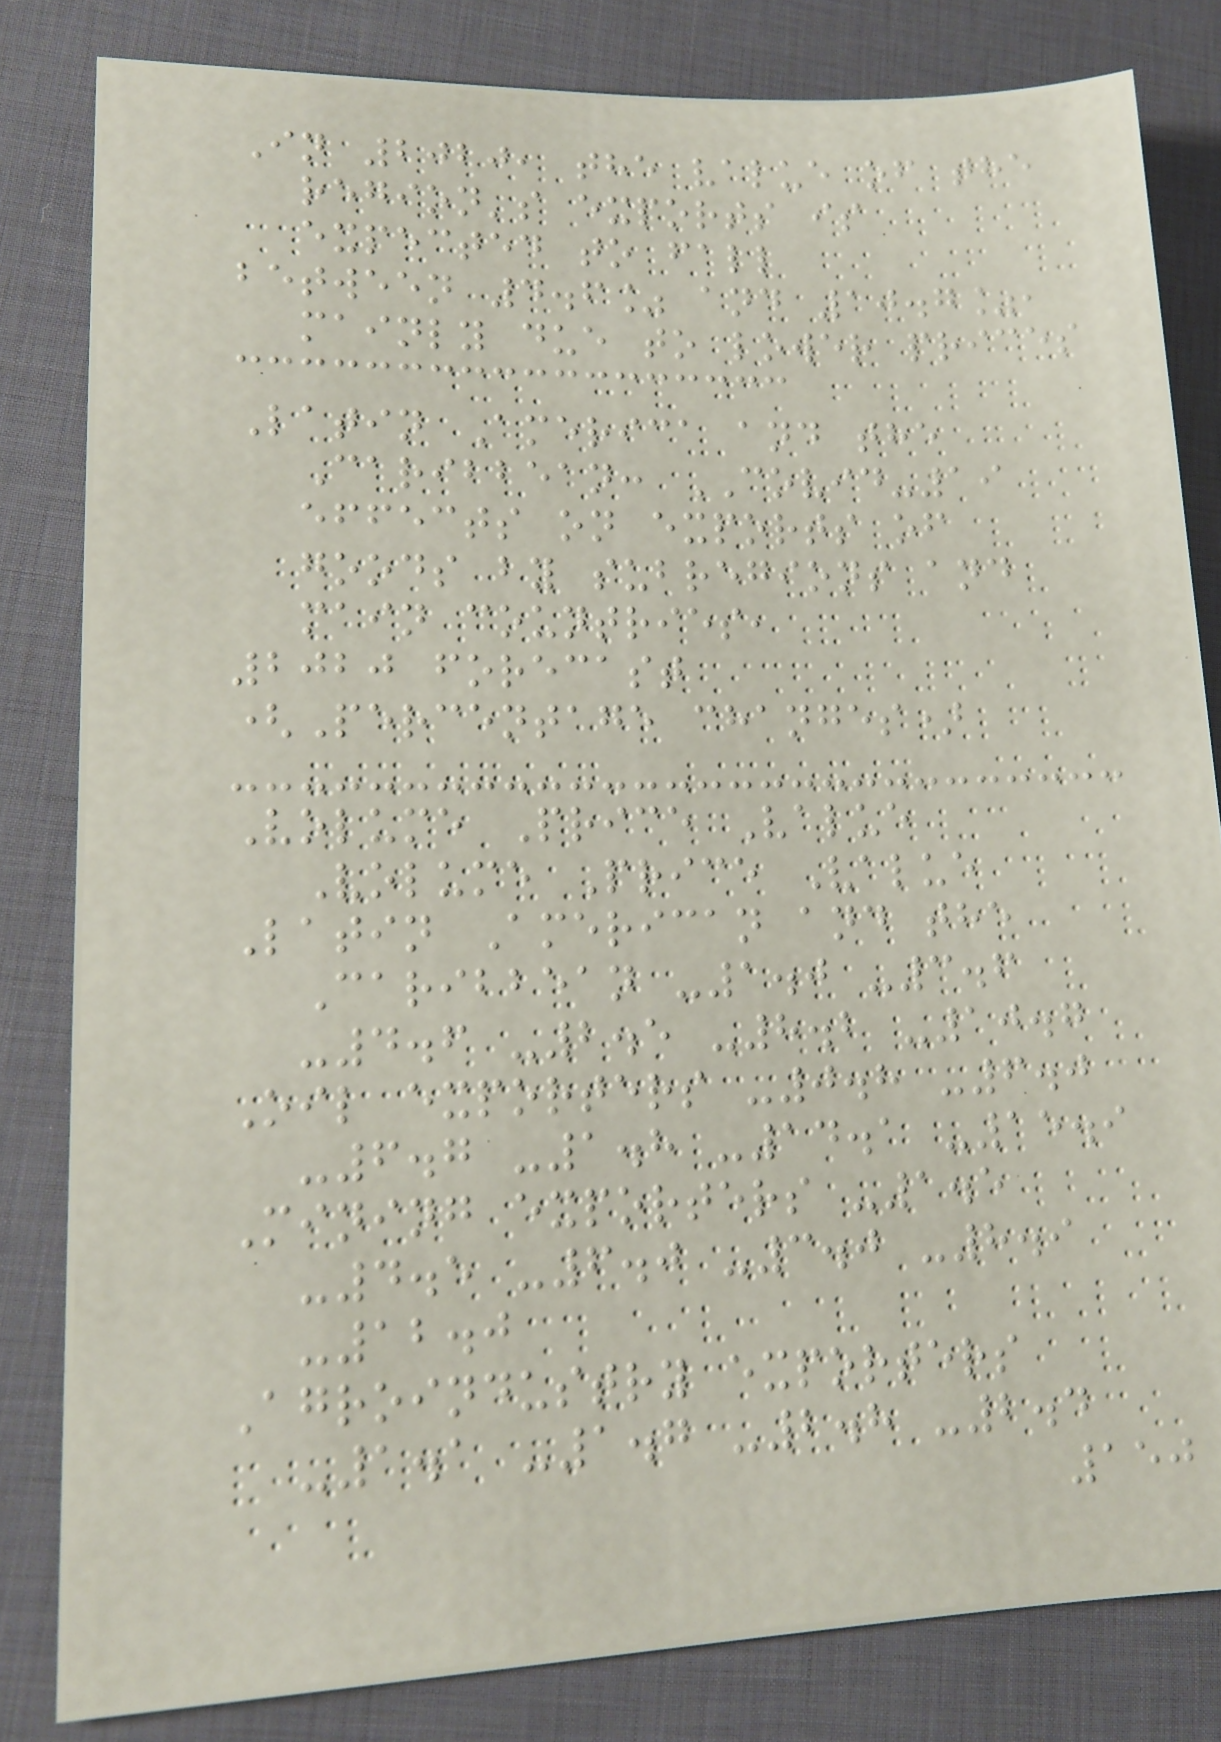In 2020, the value of the
region's exports is
expected to fall
between 4.6% and 10.7%,
mainly due to lower prices
Latin America and the
Caribbean: COVID-19
effects on exports of
goods by subregions and
main countries,
2020 forecast
(Percentage changes)
Volume Price Value
Volume Price Value
Latin American and the
Caribbean -1.0 -3.6
-4.6 -2.5 -8.2 -10.7
Oil exporters -0.8 -6.0
-6.7 -1.8 -14.1 -15.9
Mining exporters -1.5
-4.5 -6.0 -3.0 -8.9
-12.0
Agroindustry exporters
-1.1 -1.7 -2.8 -2.4
150
